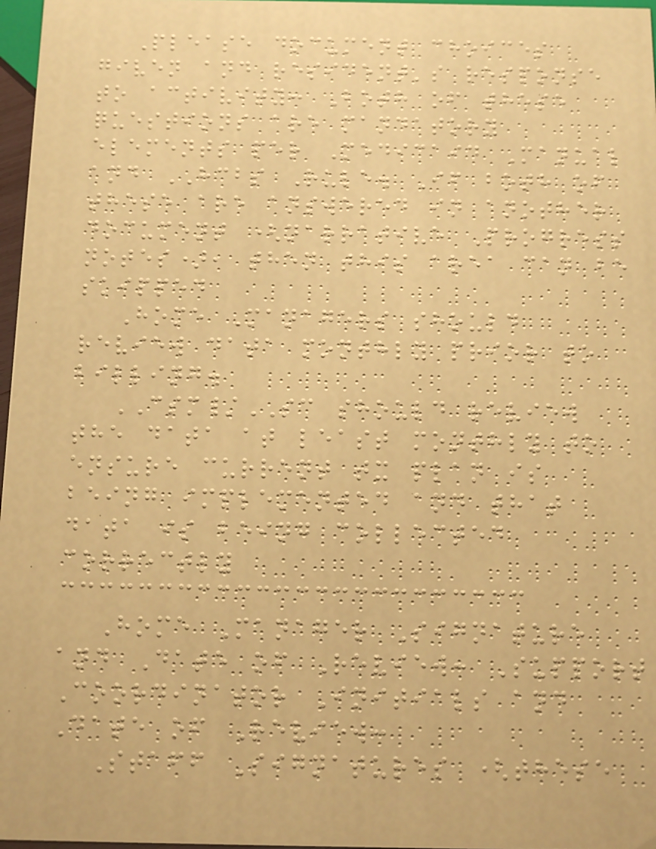Please document choices
given and resident's response
to activity: Both of these
questions are mandatory
elements per Medicaid Manual
and HCBS Rule. If both of
these are answered in another
document (narrative Progress
notes), then this area can be
skipped
Home Managers should
review data monthly prior to
billing.
CSM/SC should review
the data at least monthly to
ensure current tx plan is
being implemented and that
data is being collected
correctly
Home Manager Signature
and Date of Review: Support
Coordinator Initials and
Date of Review:
Staff Signatures (these
